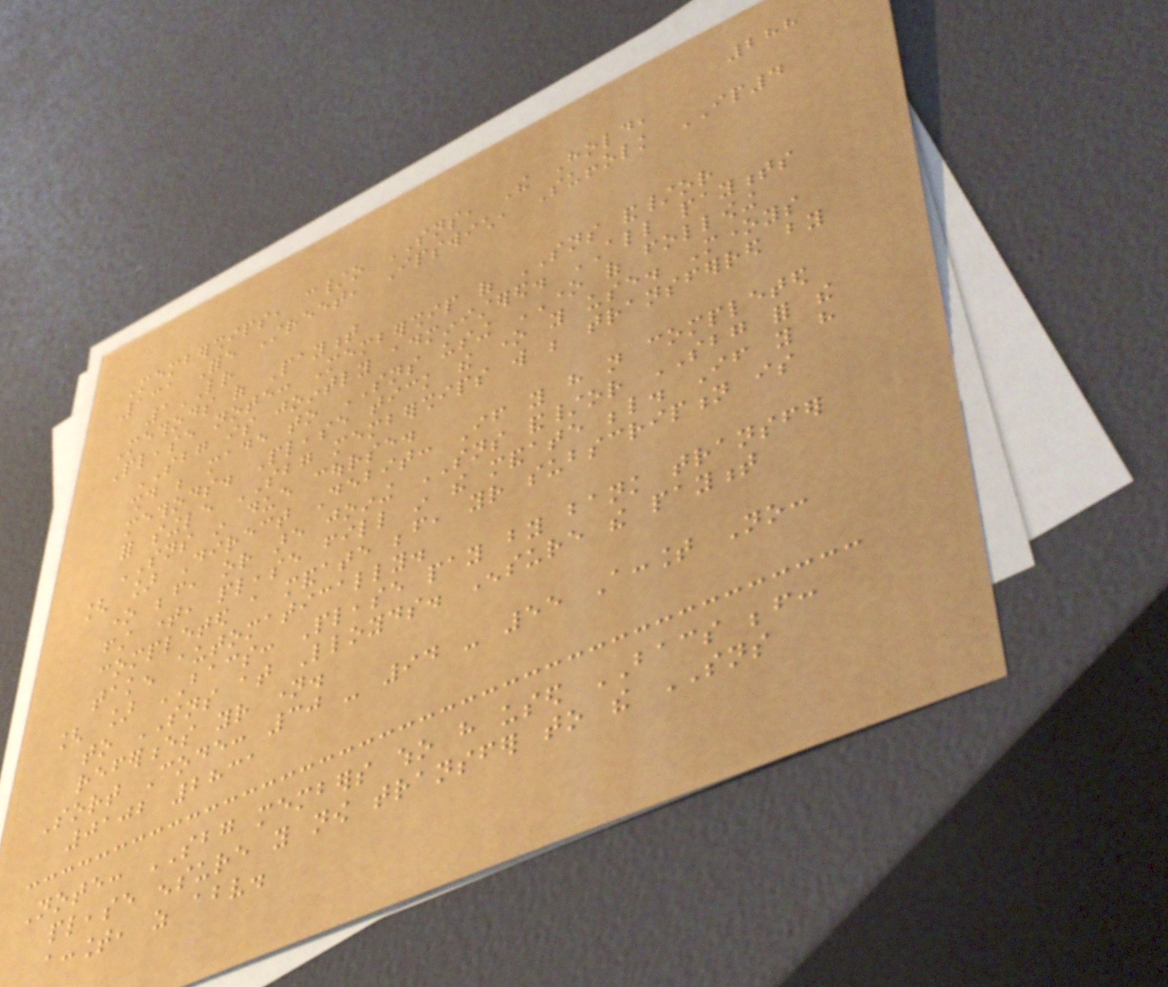288
Memberships, c/o SNS, The Hold,
131 Fore Street, Ipswich, Suffolk IP4
1LR
Methods of Payment
Please note: Membership of SNS and/or
SBG is jointly administered. ALL payments
should be made to SNS using ONE of following
methods. Please tick the one you use. Moneys
for single SBG memberships will be transferred by
SNS in due course.
[ ] Direct Debit: If you have not completed
one before, or are joining SNS and/or SBG for the
first time, please fill in the mandate below. If you have
completed a mandate before, your subscription is
taken automatically.
[ ] BACS: Please pay by bank transfer
to SNS at Lloyds. Ensure the payment
references your name.
Sort Code: 30 - 94 - 55 Account No:
0102 2831
Note: SBG members who have used BACS before:
please ensure you now transfer to the SNS
account, as above.
